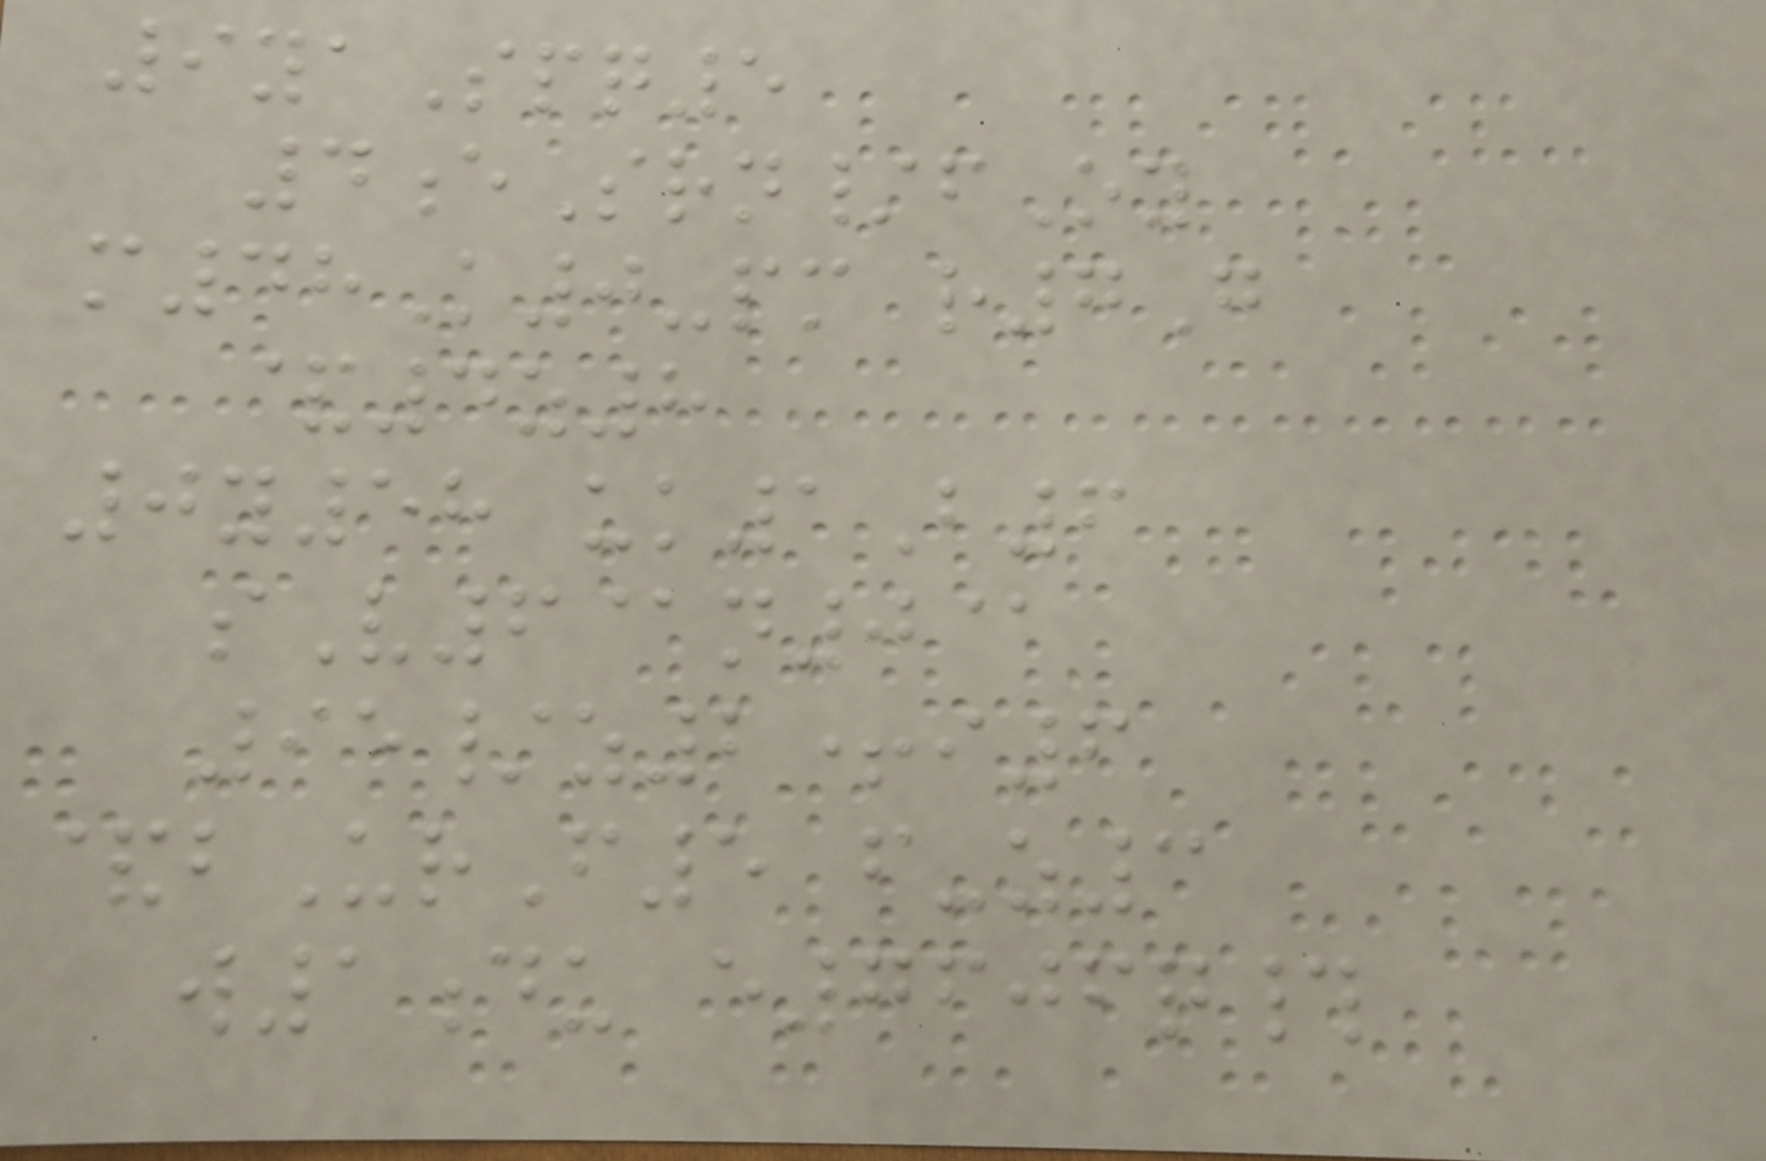9yaSpq5
4eSrn/fOy
m48K0-pm r7G
&4z8
0y58 uk1B6
sV6@n0@
95/z2+i6
&bUrF5 f-z3
w1du e7606q#
